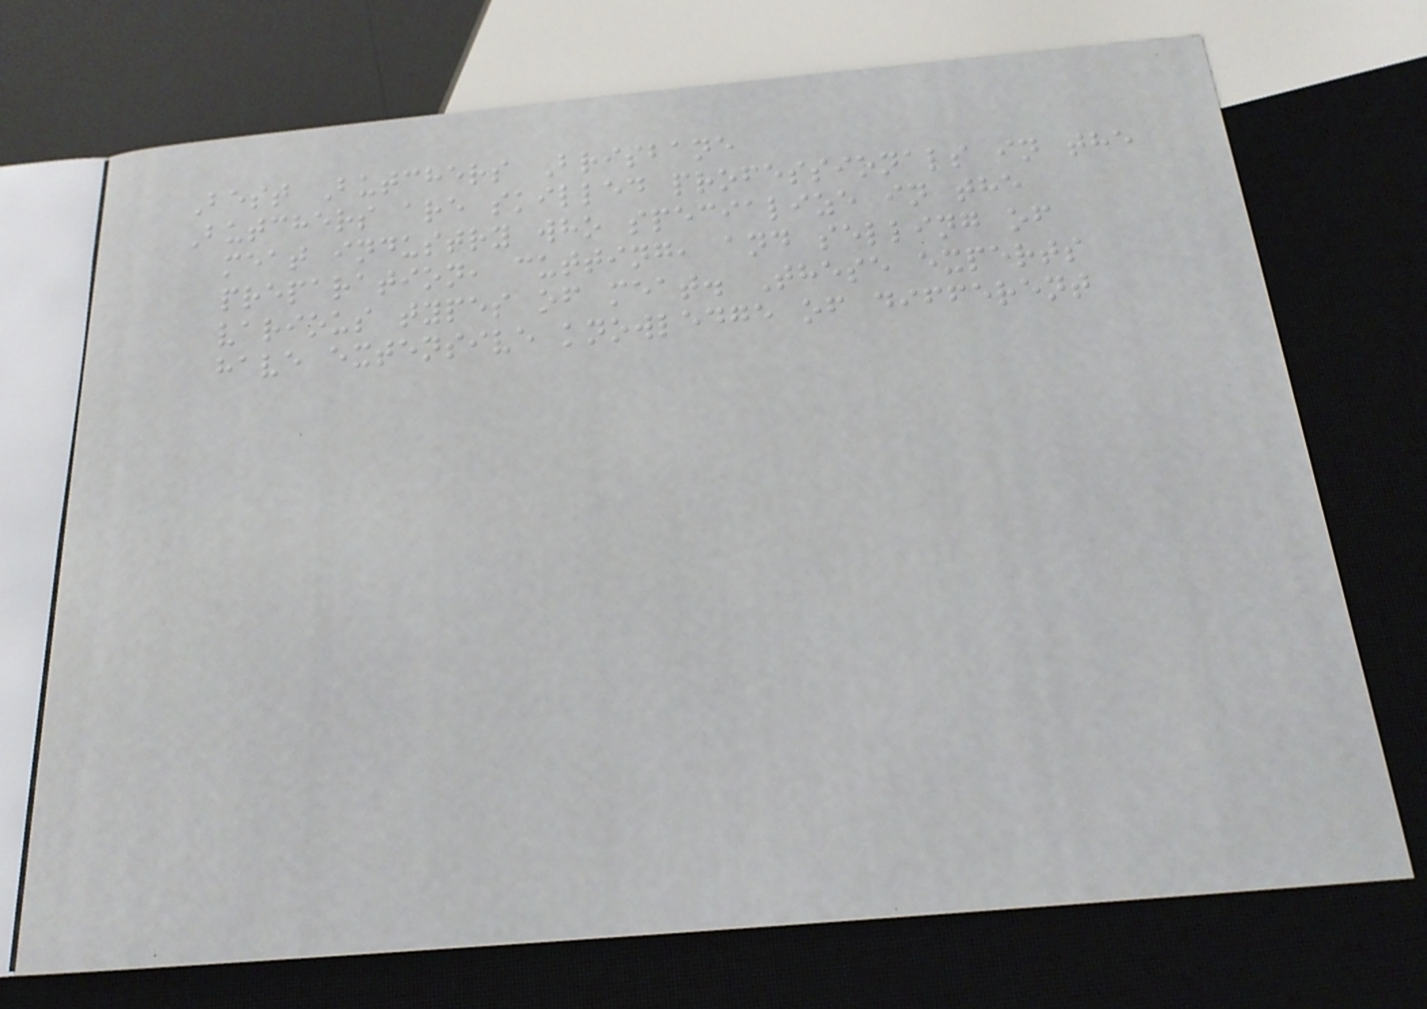Best Butchers Brisbane
Butchers are skilled professionals in the
meat industry who specialize in the
preparation, cutting, and selling of
various types of meat. These experts
have extensive knowledge of different
